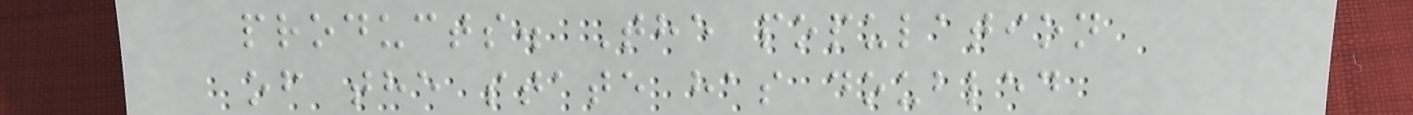products. The population
of the state has doubled
